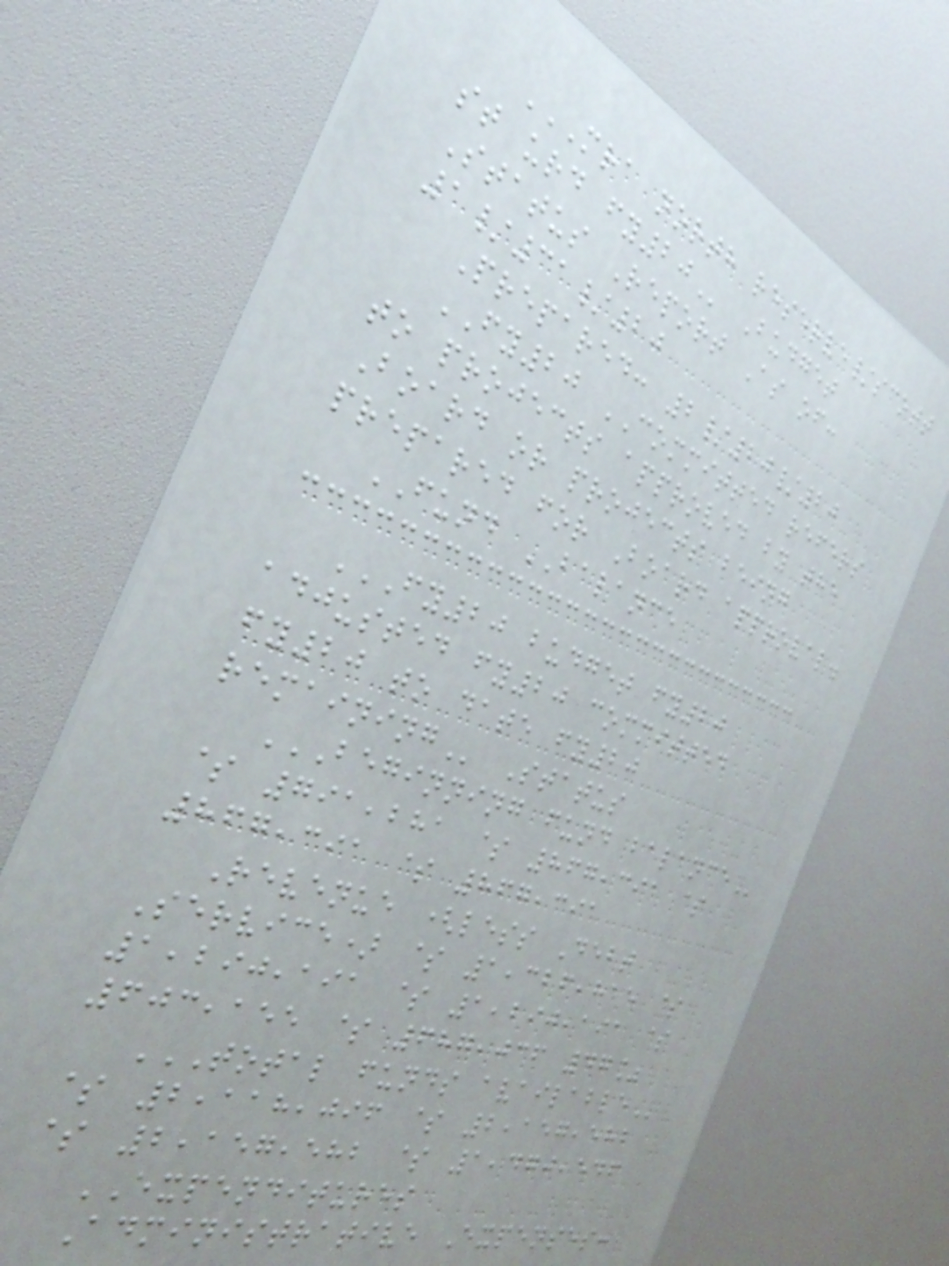MRA NORTH RESERVE/SCOTT
ST URD FY20 Budget
Status Report As of:
1/31/20
Prepared: 2/20/20
FY20 COMMITTED refers
to projects approved by the
Board or projects being
prepared for Board approval.
FUND BALANCE
FY20 BUDGET FY20
ADJUSTED FY20 COMMITTED
FY20 TO DATE FY20
REMAINING Status
BEGINNING FUND BALANCE
$ 791,281 $ 867,391 $
867,391 $ 867,391
Revenue (less Debt
Service) $ 1,326,815 $
1,290,191 $ 1,290,191 $
603,155 $ 687,036 47%
TOTAL FUNDS AVAILABLE
$ 2,118,096 $ 2,157,582
$ 2,157,582 $ 1,470,546
EXPENDITURES
Administrative Expenses:
